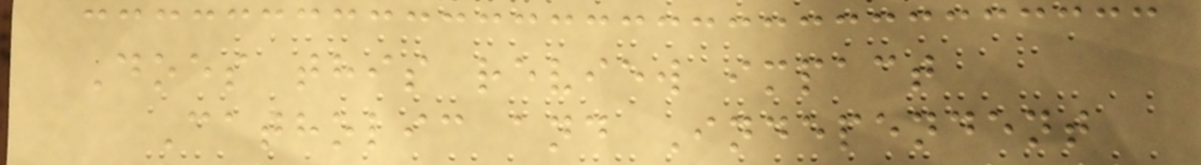Does this review impact
Catholic and Independent
